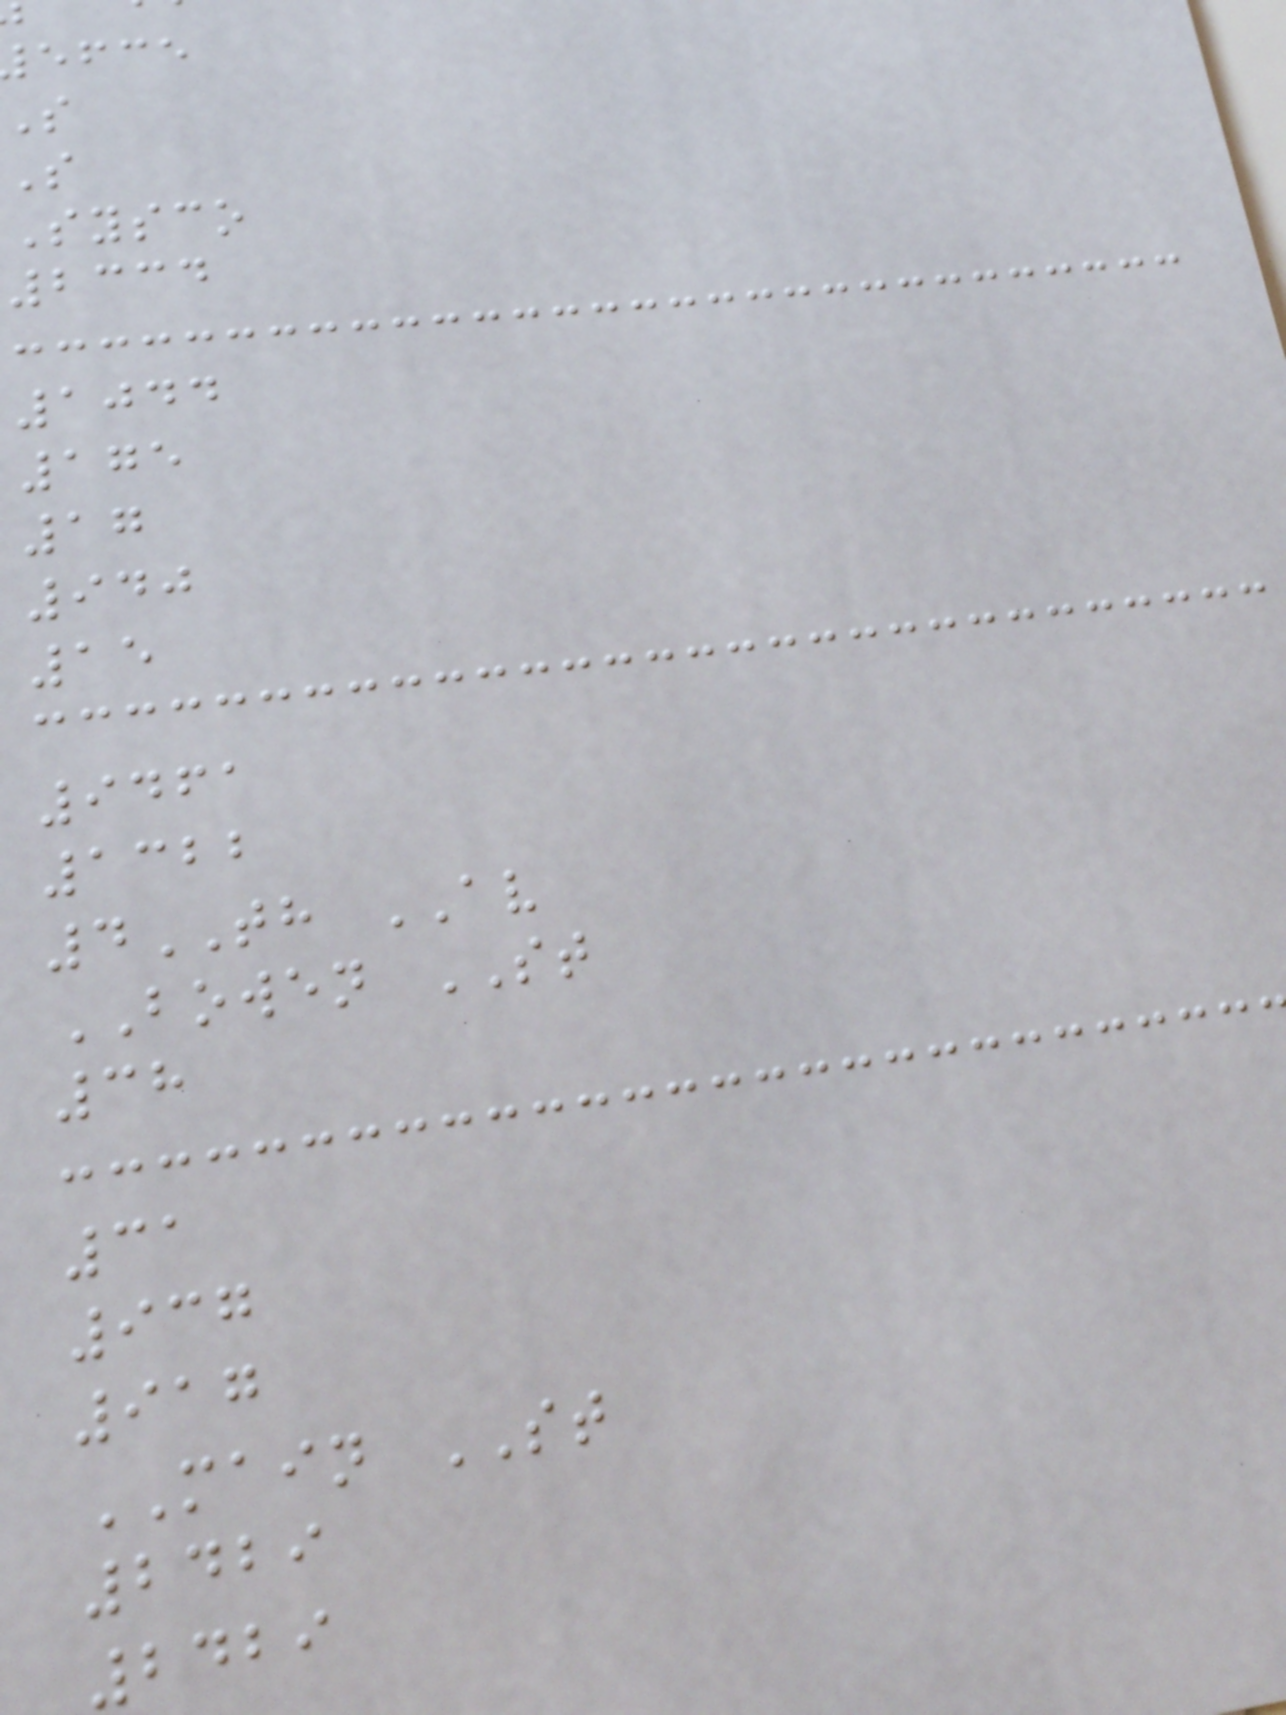efce
S
Sysco
2334
1044
175
17
940
15
9461
1322
4TH AV
BOWEN ST
38
31
937
917
MAIN ST
2429
2429
